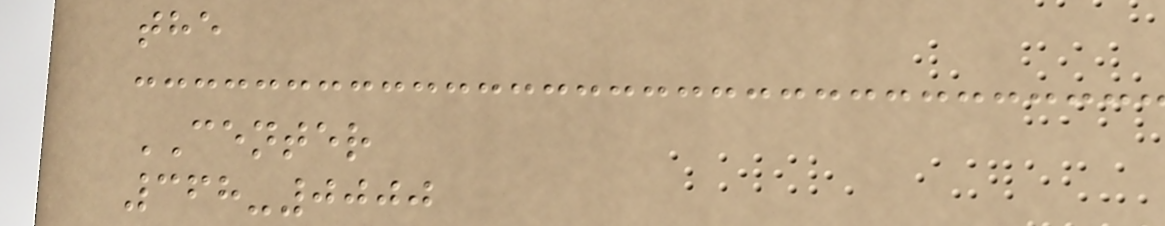the
CENTER
368-0000
